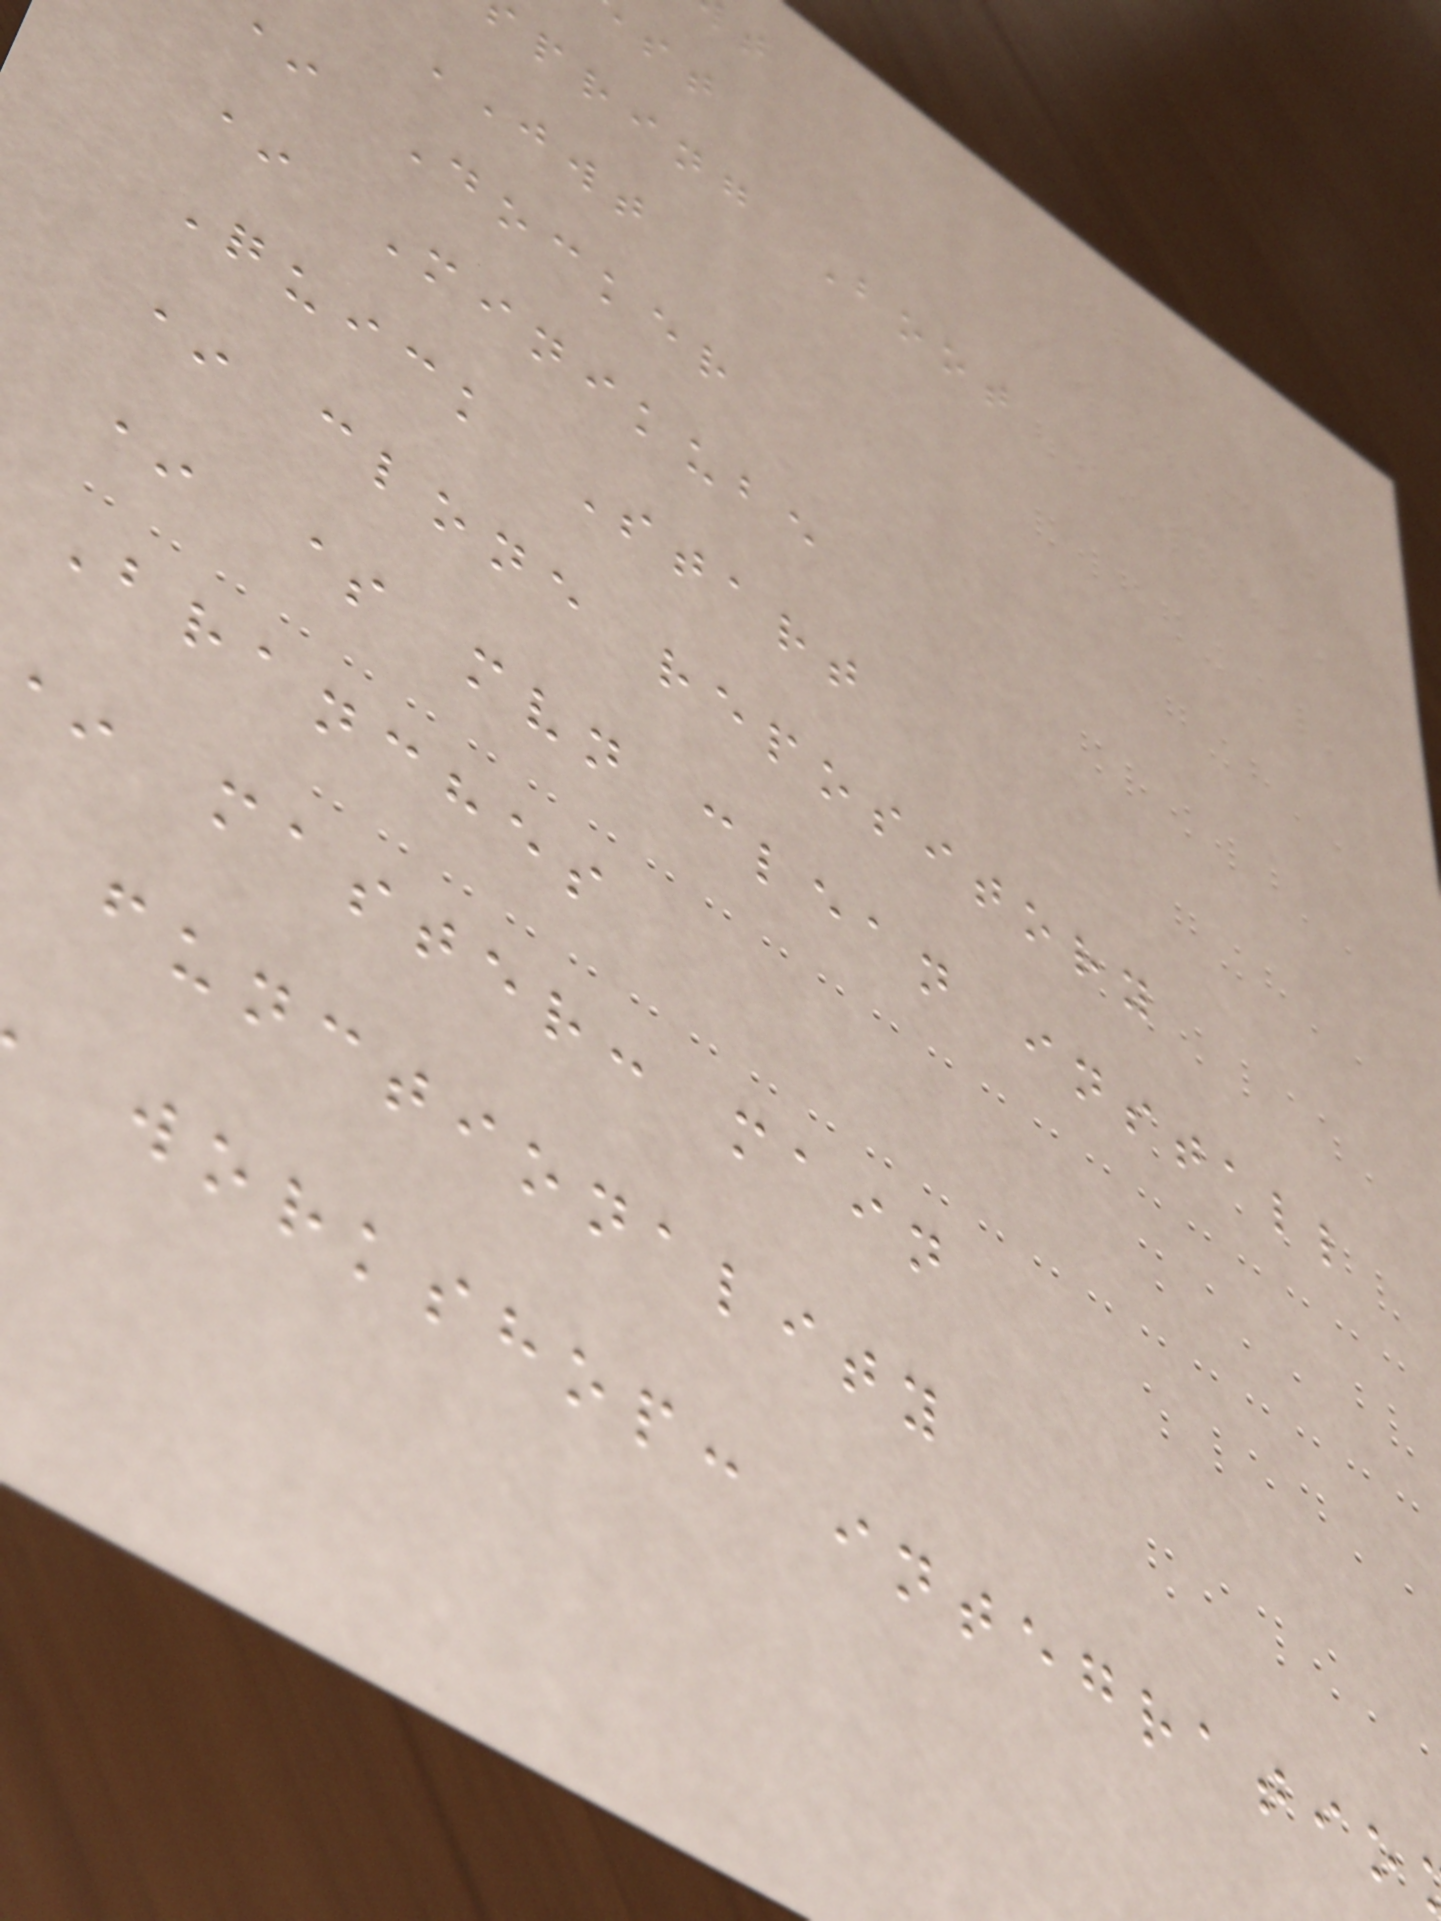pring Boot
JWT
Docker
* Minikube
Quick Start
* clone repository
* $ mvn clean install
Branches
master: main
functionality
workshop: integratio
